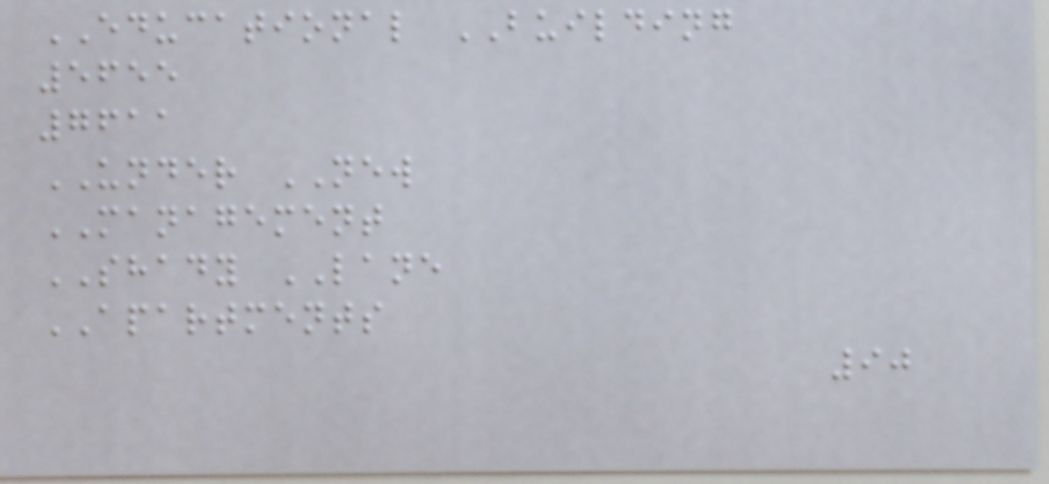EDUCATIONAL BUILDING
5655
7611
UNDER NEW
MANAGEMENT
SHADY LANE
APARTMENTS
90
